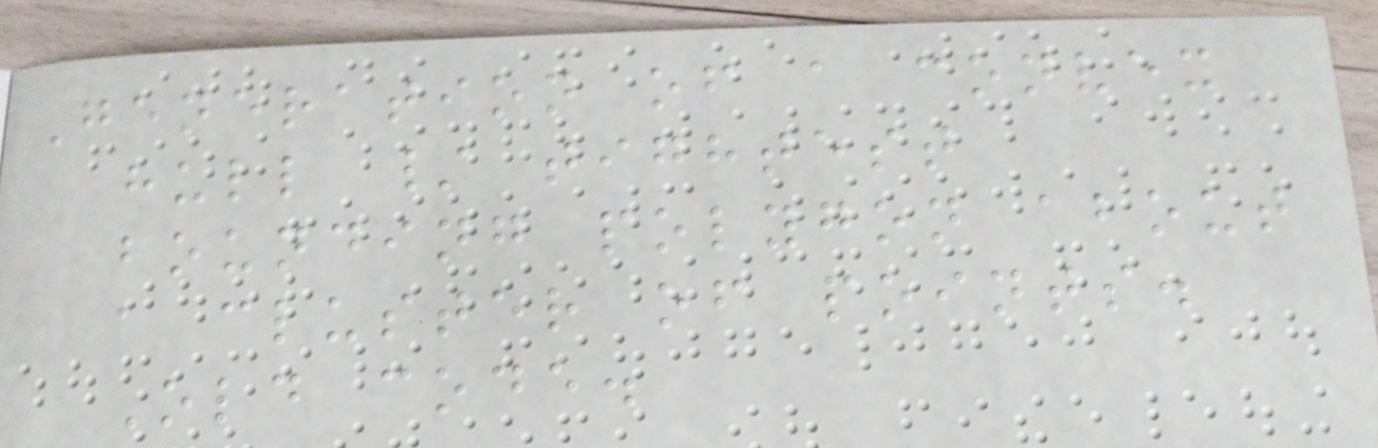Generation of a convex
hull / tightest
bounding polygon about
a cluster of points.
Old code.
